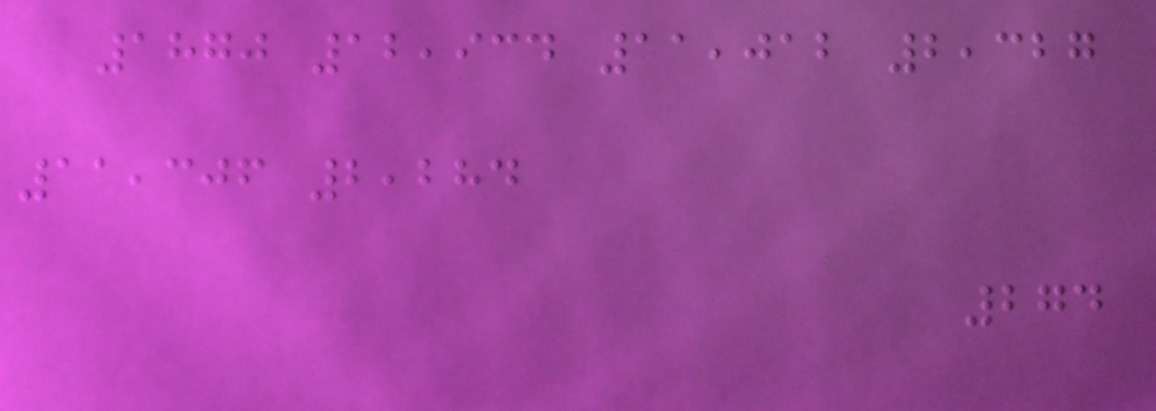1870 12,934 11,012 2,327
11,306 2,284
274
